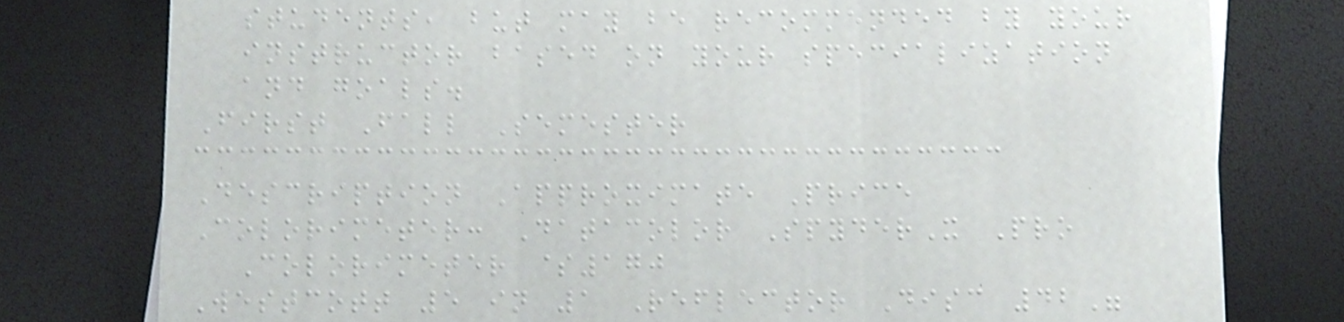students, but may be recommended by your
instructor based on your specialization
and goals.
First Fall Semester
Description Approximate Price
Colorimeter: Datacolor SpyderX Pro
Colorimeter $170
Westcott 5 in 1 Reflector Disc 42"
